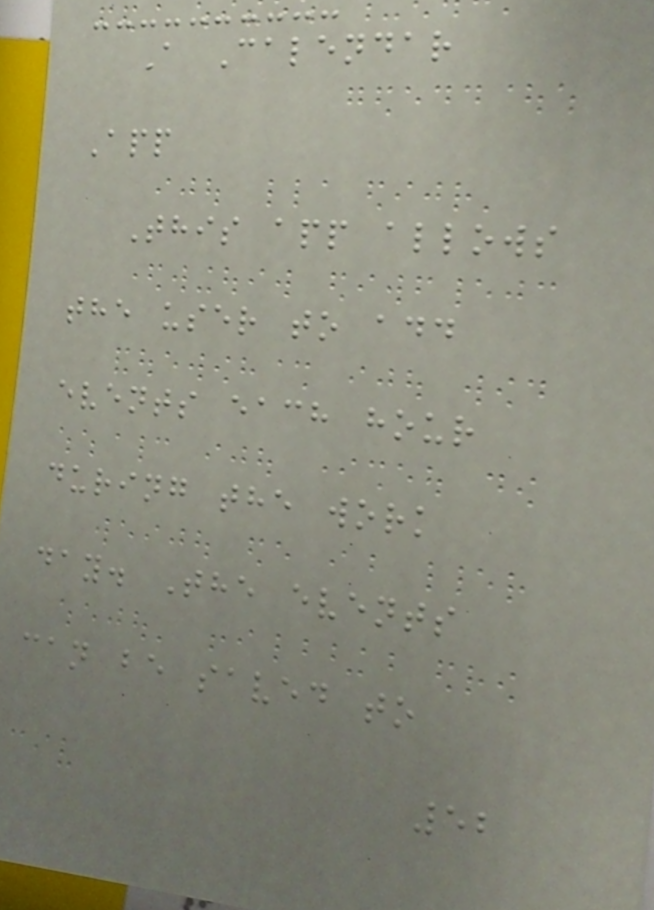A Calendar
App
This app allows
the user to add
events each hour
during the work
day. The events
can be saved to
52
